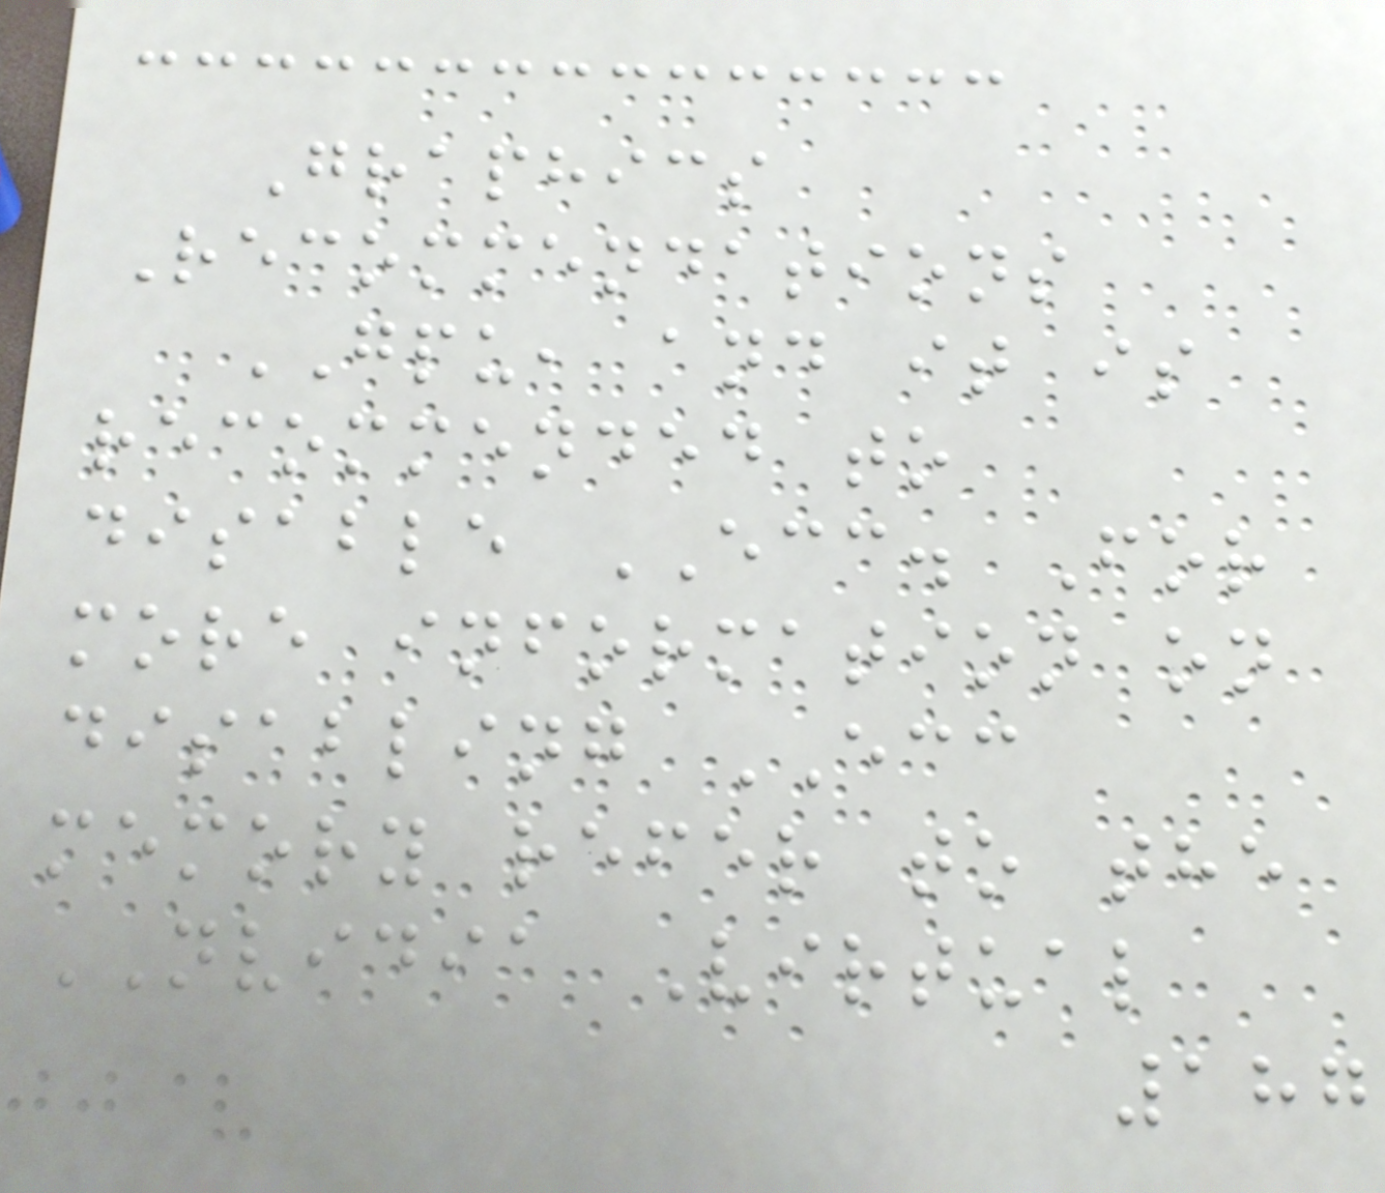Graphics
Recommendations
GPU, and it is
recommended to
disable ECC. For
more information on
disabling ECC
memory refer to the
NVIDIA Virtual
187
